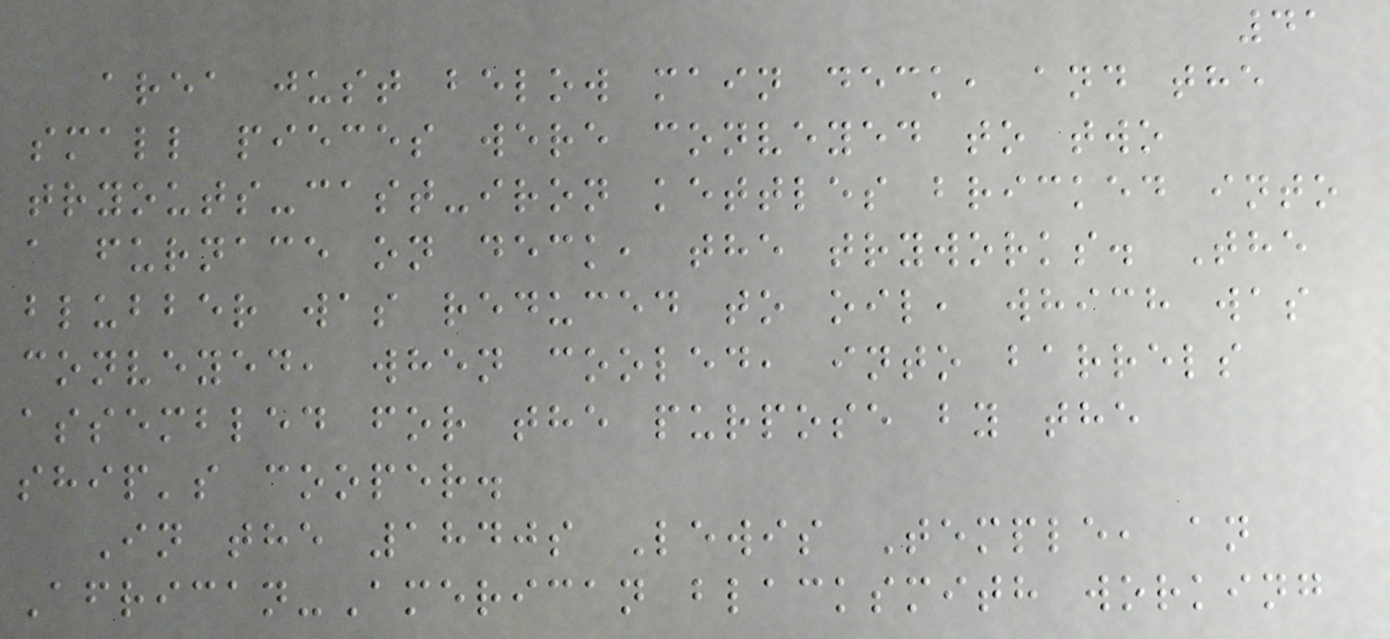41
area just below main deck, and the
small pieces were conveyed to two
tryouts-cast-iron kettles bricked into
a furnace on deck, the tryworks. The
blubber was reduced to oil, which was
conveyed, when cooled, into barrels
assembled for the purpose by the
ship's cooper.
In the 1840s Lewis Temple, an
African-American blacksmith working
